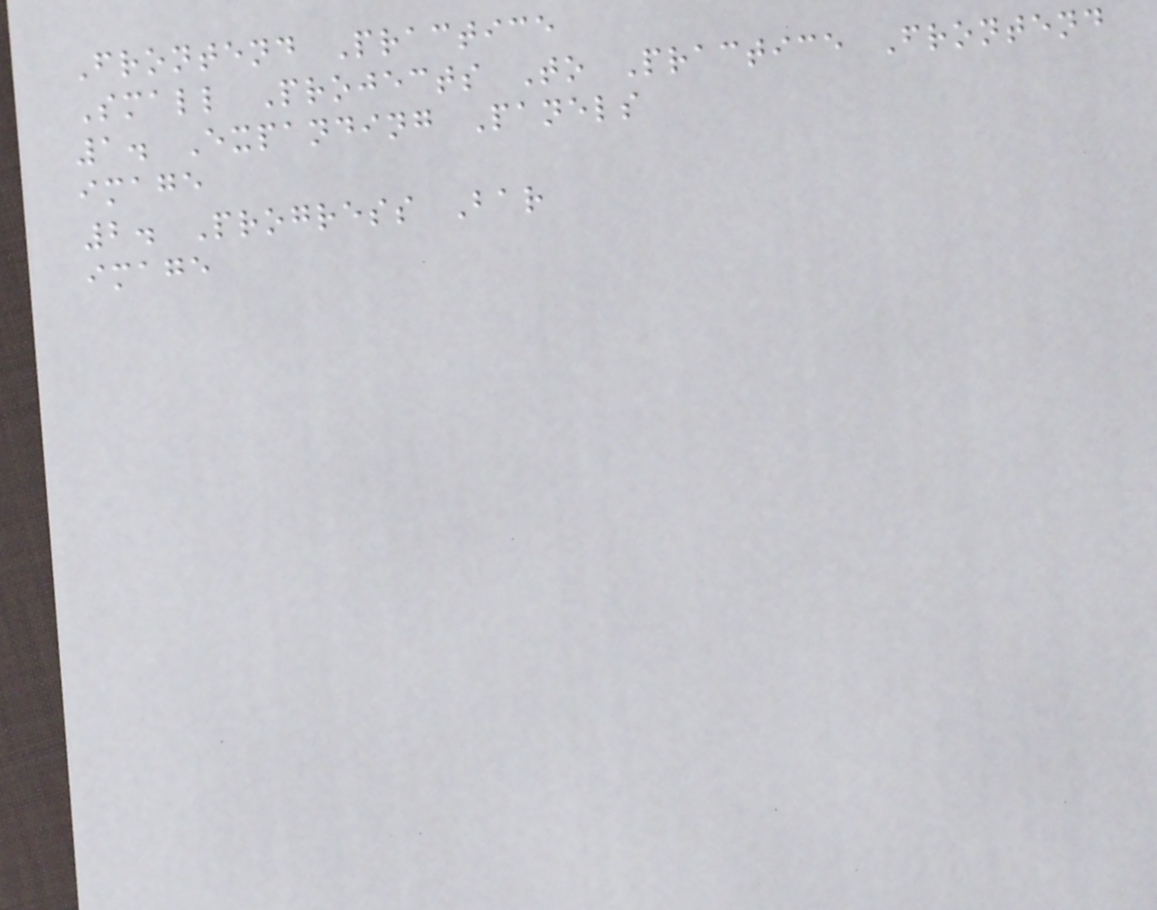Frontend Practice
Small Projects To Practice Frontend
1. Expanding Panels
image
2. Progress Bar
image
